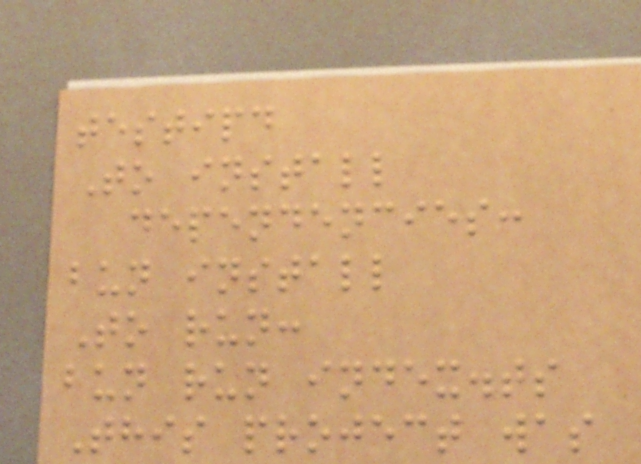testipd
To install
dependencies:
bun install
To run:
bun run index.ts
This project was
